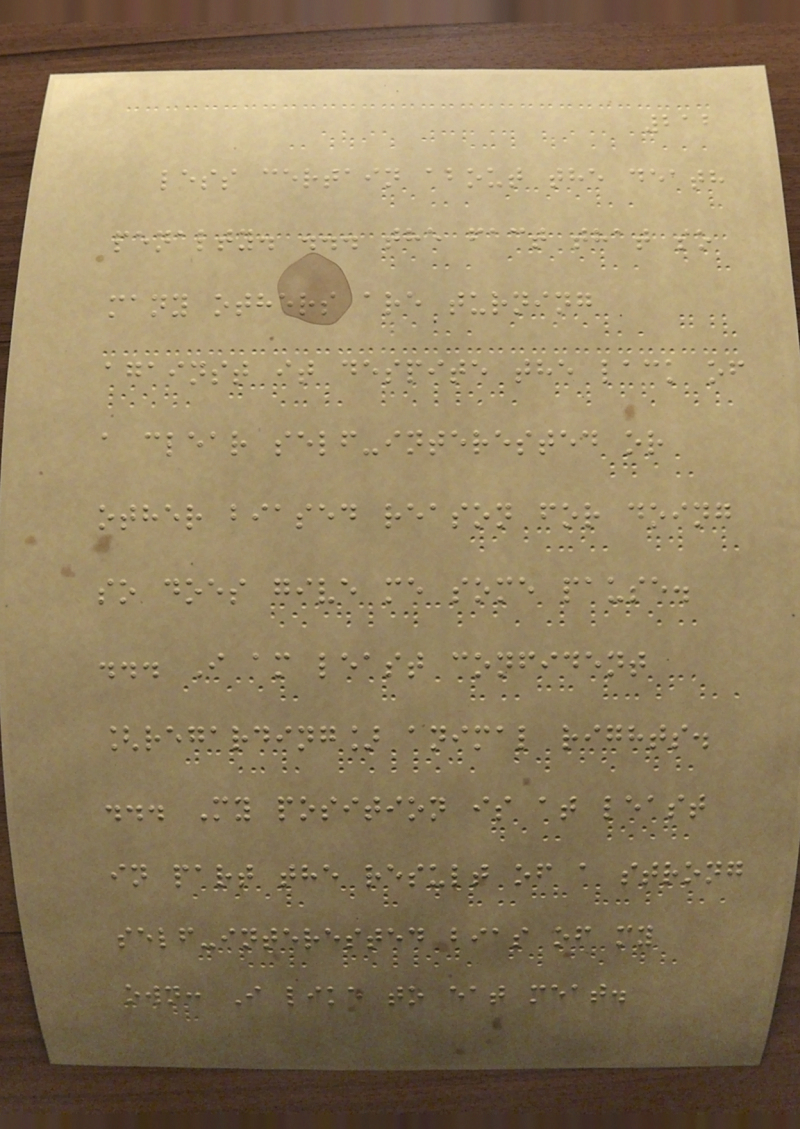212
less certain about the death
penalty. ... the fact that so
many others are turning
against it despite the lack of
a clear self-interested or
other biased reason for doing
so does give me some pause.
... I am least confident
[regarding] animal rights.
... My position is at least
in part the result of a strong
self-interested bias of my
own: I like to eat meat.
